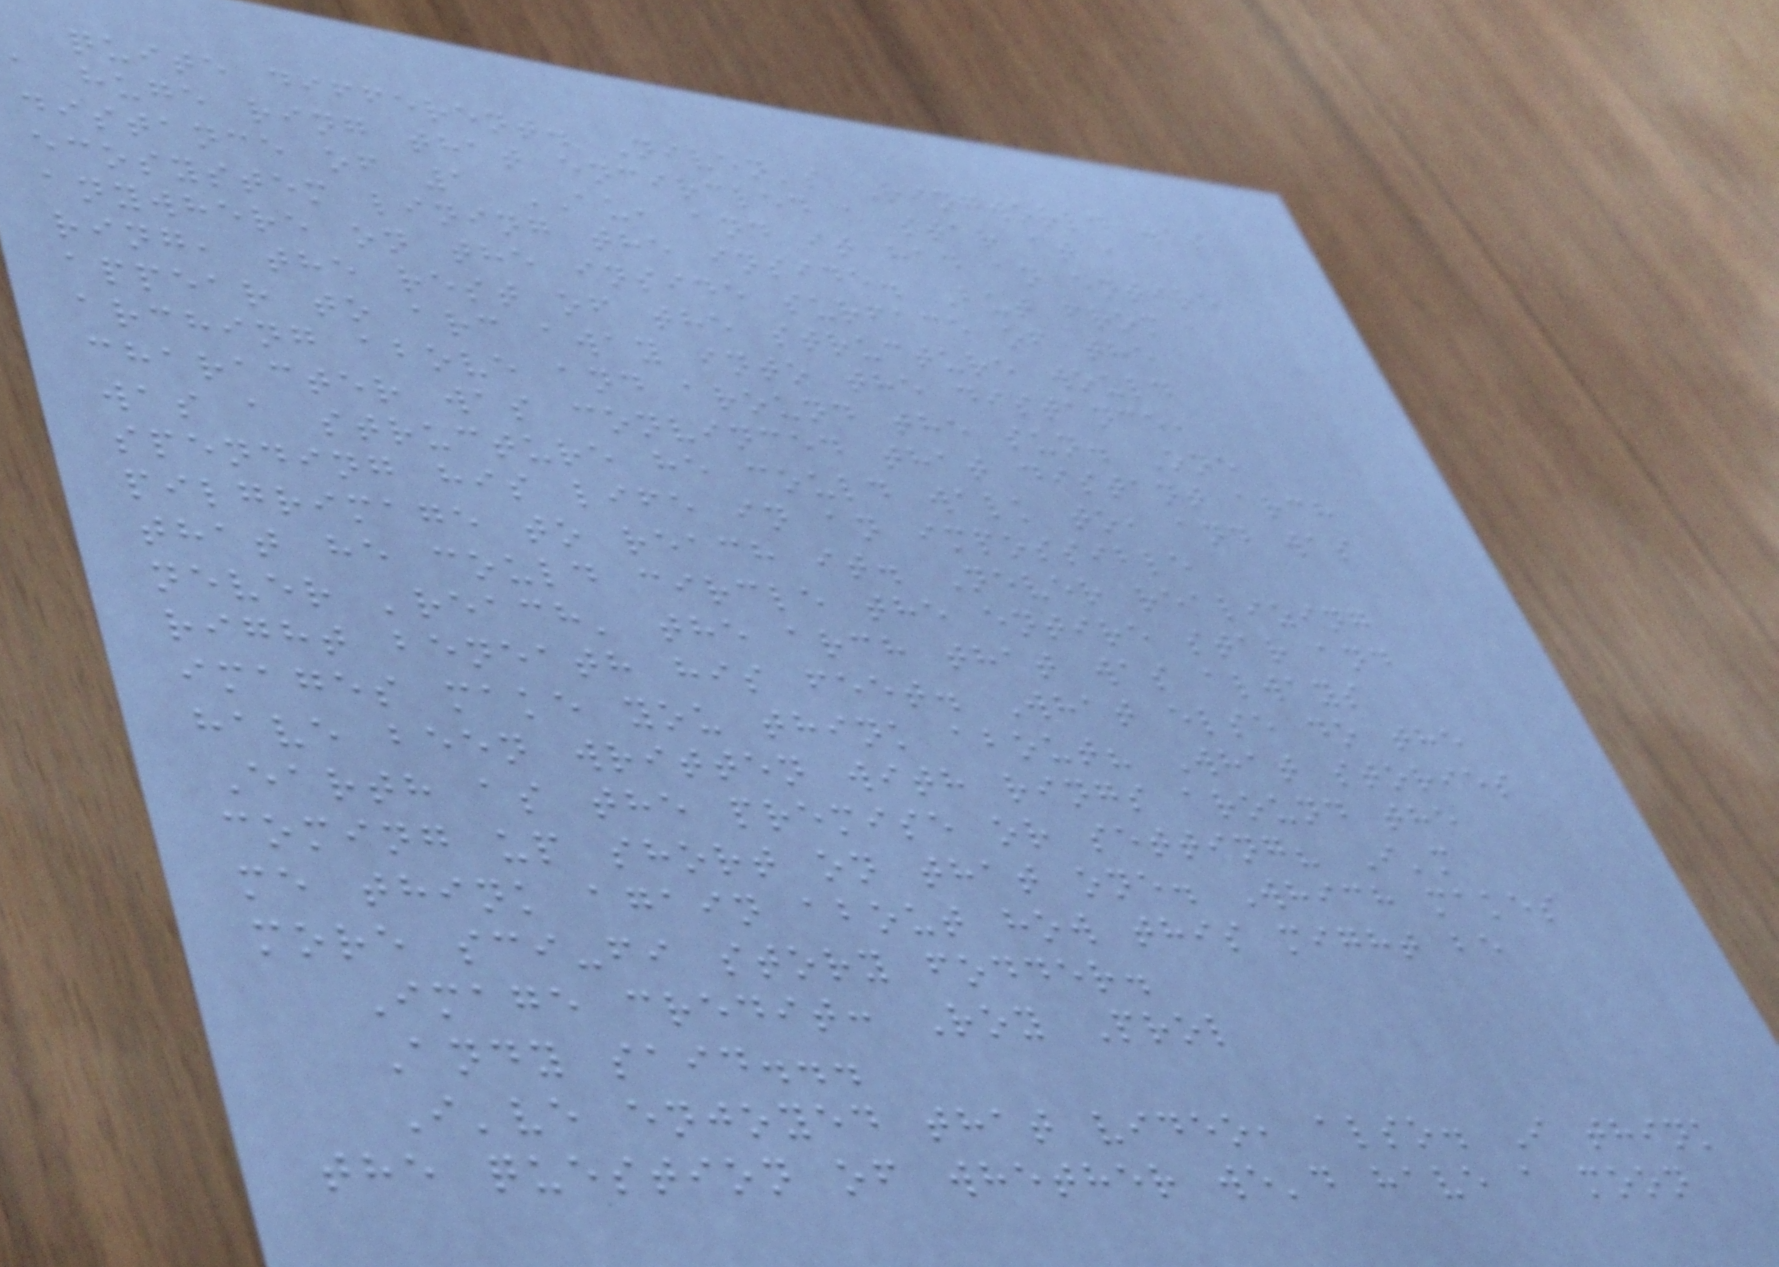quite different. Niven's Ringworld was
a huge ring that encircled a star at a
distance of 1 AU, and it had an entire
ecosystem lining the inside. But from
anywhere on the inside surface of the
ring, the rest of the structure would
appear to arc away into the distance,
arching above and around the sun. One
character was convinced that distant arch
was a structure he could walk to, and was
spending his life in an impossible
pilgrimage to reach it. Never realizing
that he could circle the entire star and
never 'reach' the arch that was always
right beneath his feet. What else do the
images make you think about? What stories
have been written with rings around the
Earth as the premise or setting? I'm
coming up short on that one. Which makes
me think again about how this might be
more sci-fi story fodder.
Image credit: Roy Prol
Andy said...
I've enjoyed that video, also. I think
the question of whether we'd have a moon
